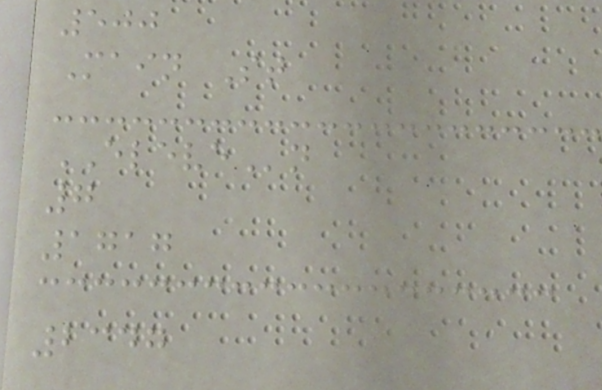500
Main St
ELEVEn
7
1717
2347
